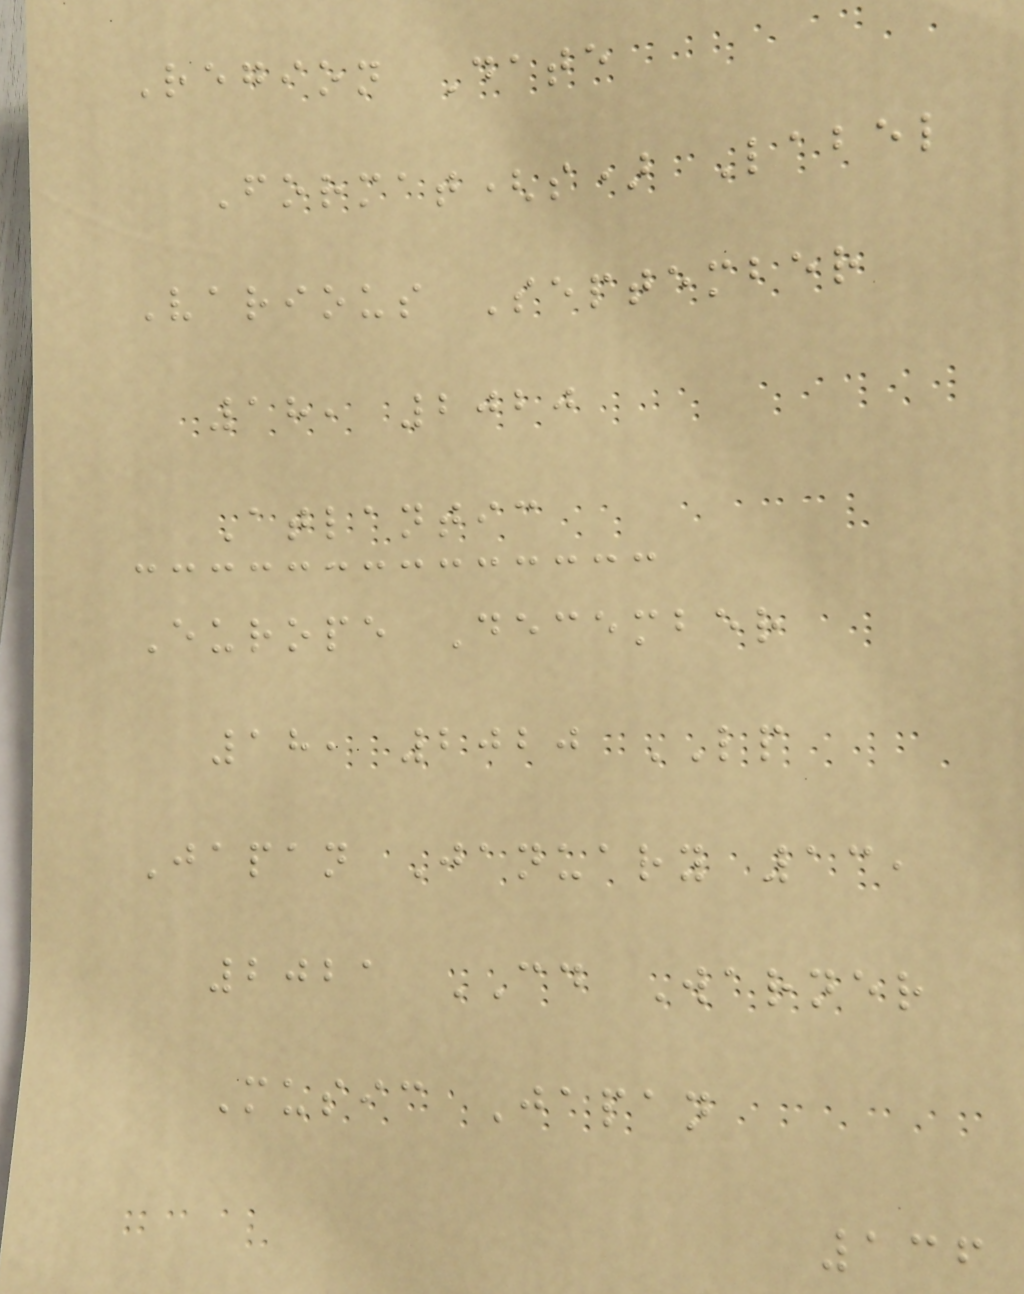Region Date
Format(s) Label
Various September
18, 2020
Atlantic
Europe December
18, 2020 LP
Japan January 13,
2021 CD Warner
Music Japan
136
